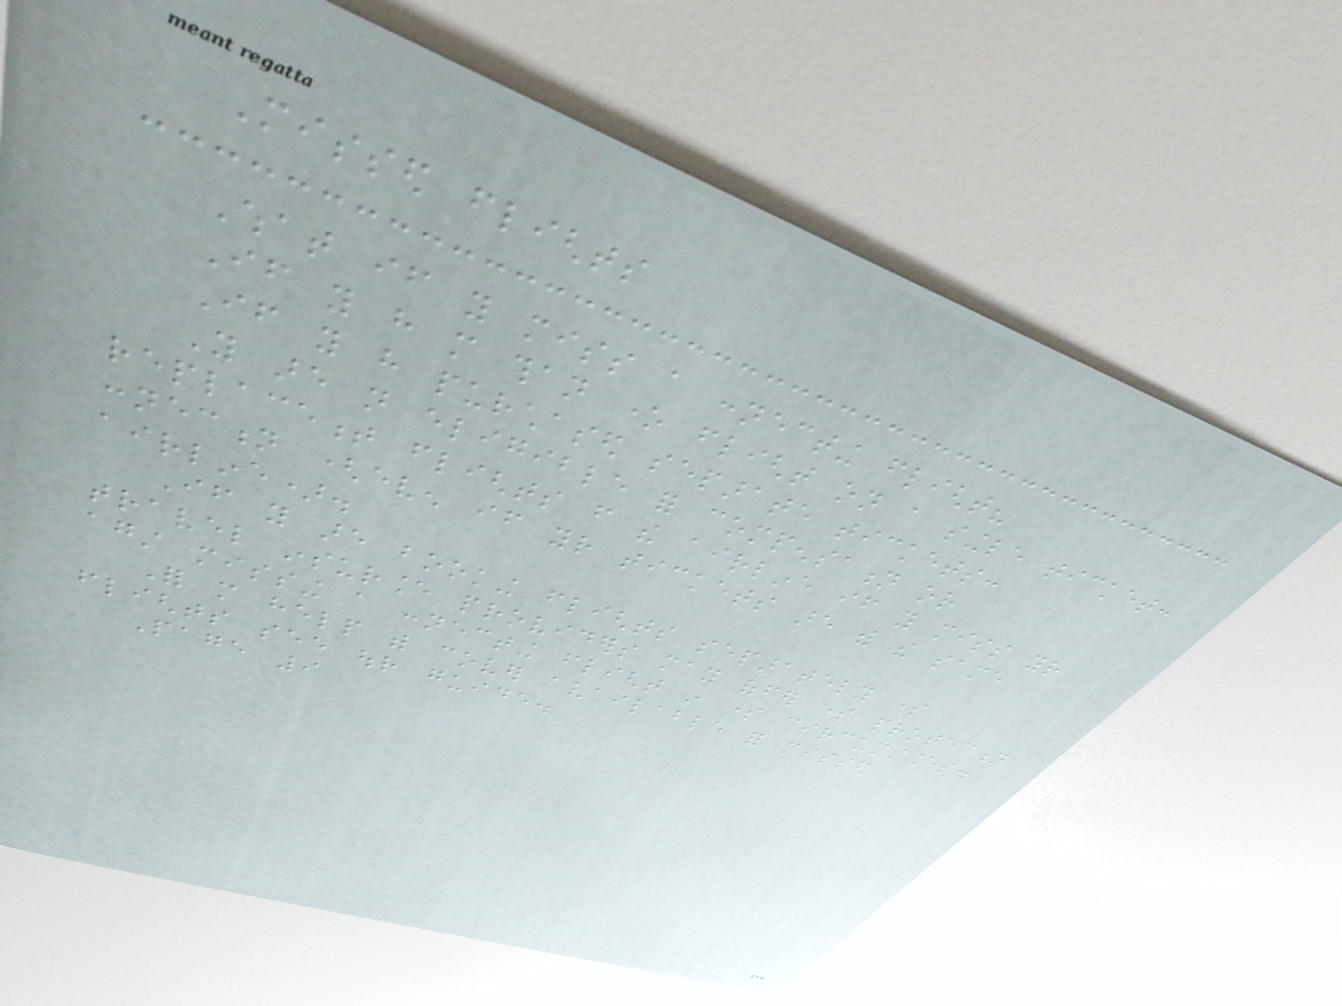Missed flights
What if you miss a connecting flight?
If you have more than one flight on a single ticket:
If you have purchased separate tickets:
You are not eligible for compensation or
replacement flights from the airline if you miss your
connection (even if your tickets are with the same
airline).
If you are booking flights separately some
travel insurance providers may offer some protection
against missing a connecting flight in some circumstances.
For more help with cover available for missed
flights see our guide.
Page 9
